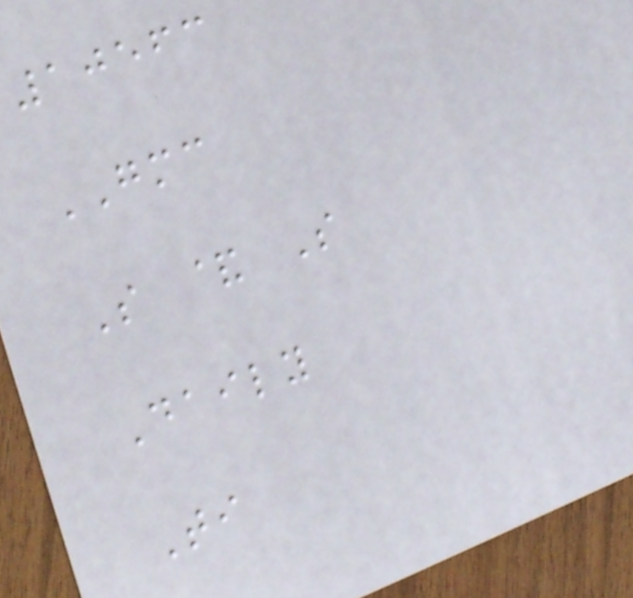10563
GMC
S & S
Daily
Ti
